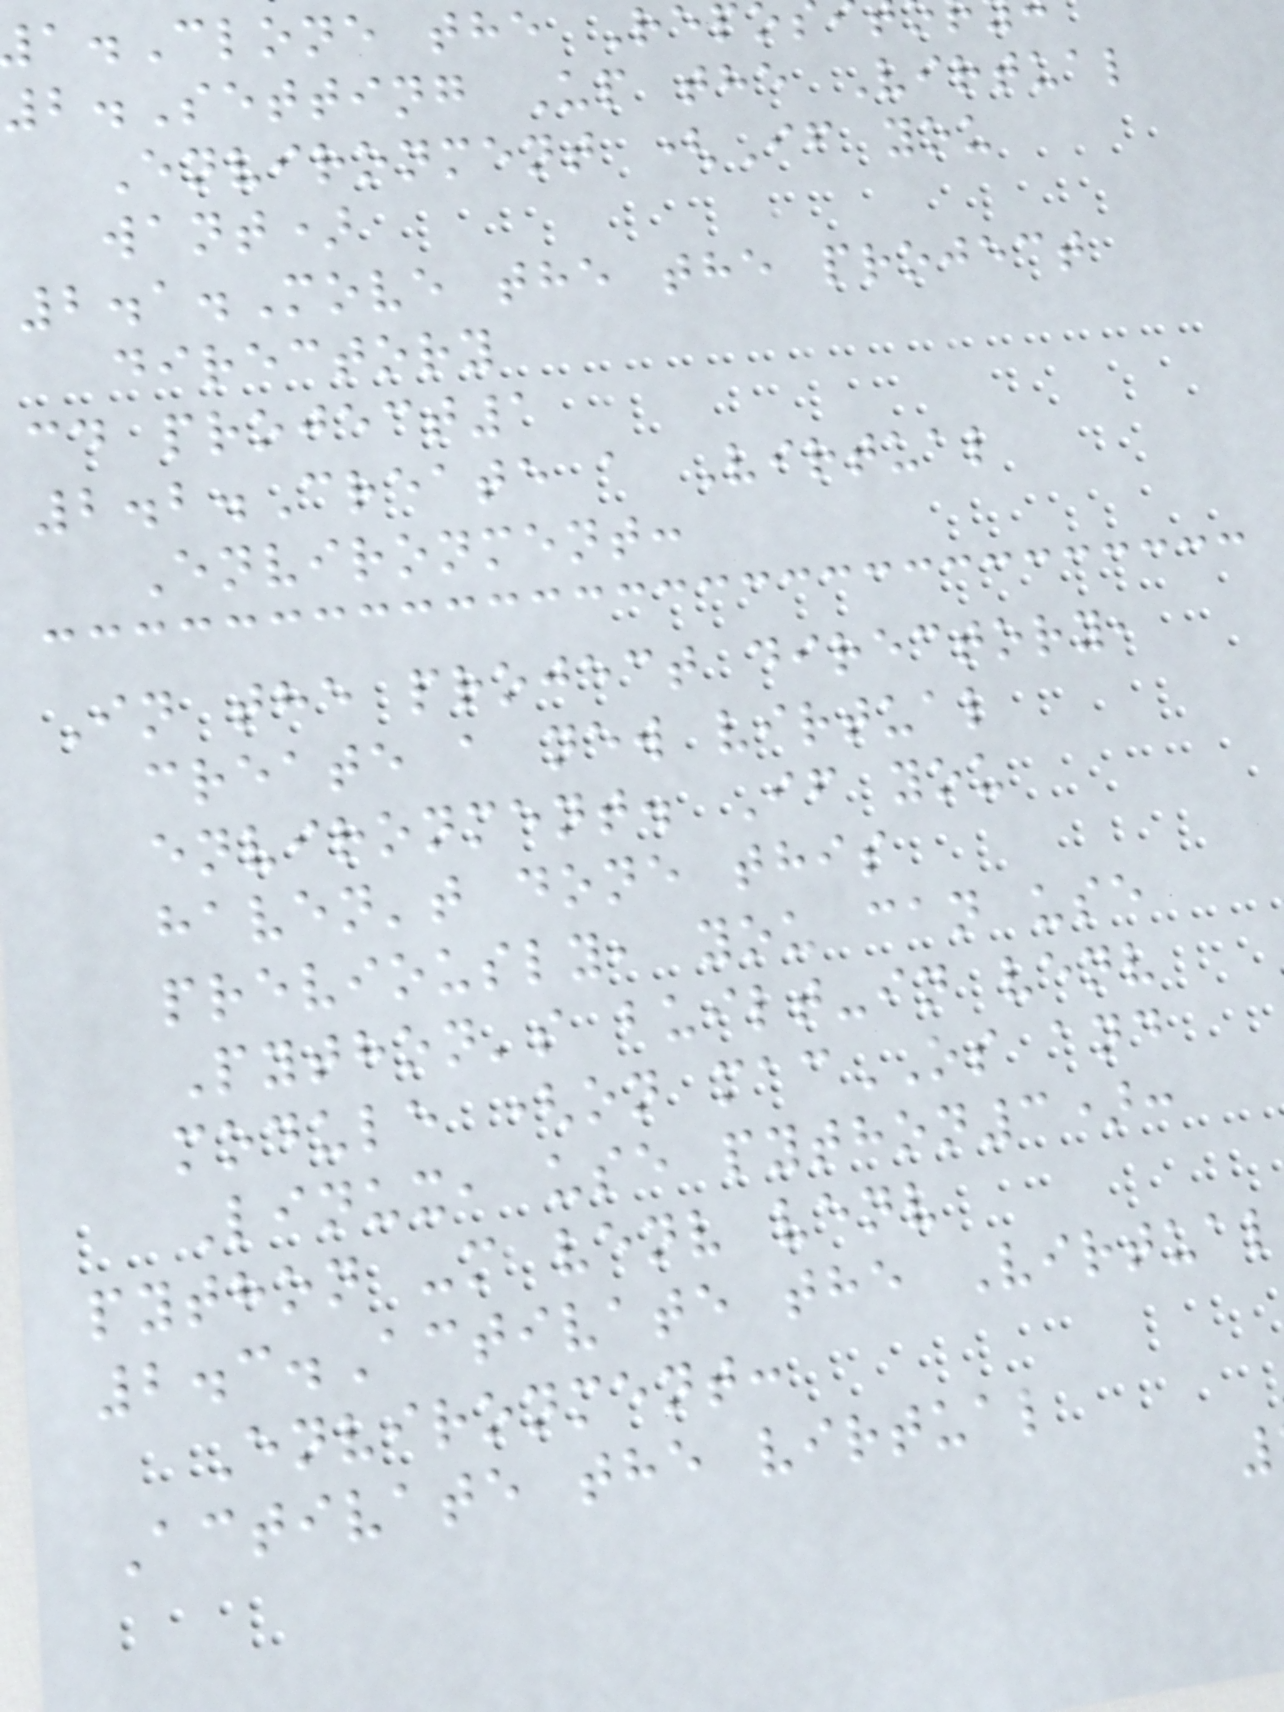.Clone the Rep
2.Setting Up the Virtual
Environment (If you
want)
2.1.Move the the project
directory
cd project1
2.2.Create a Virtual
Environment:
In the project directory,
create a new virtual
environment. If you
haven't done this
previously, you can use
Python's built-in venv
module (on macOS and
Linux, use python3):
python -m venv venv
2.3.Activate the Virtual
Environment:
Activate the virtual
